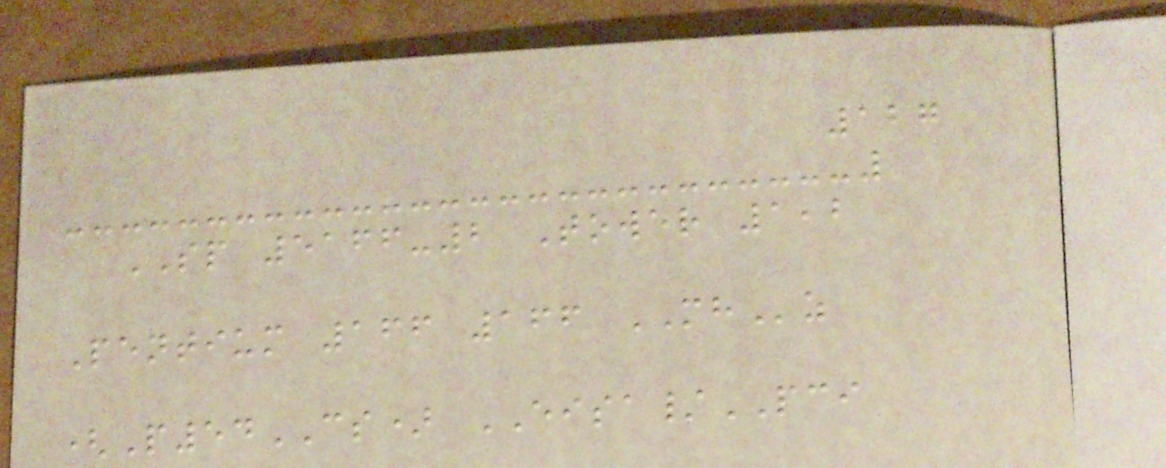127
SP 5166-2 Tower 1,2
Pentium 166 166 MHz
(P54CS) EISA/PCI
